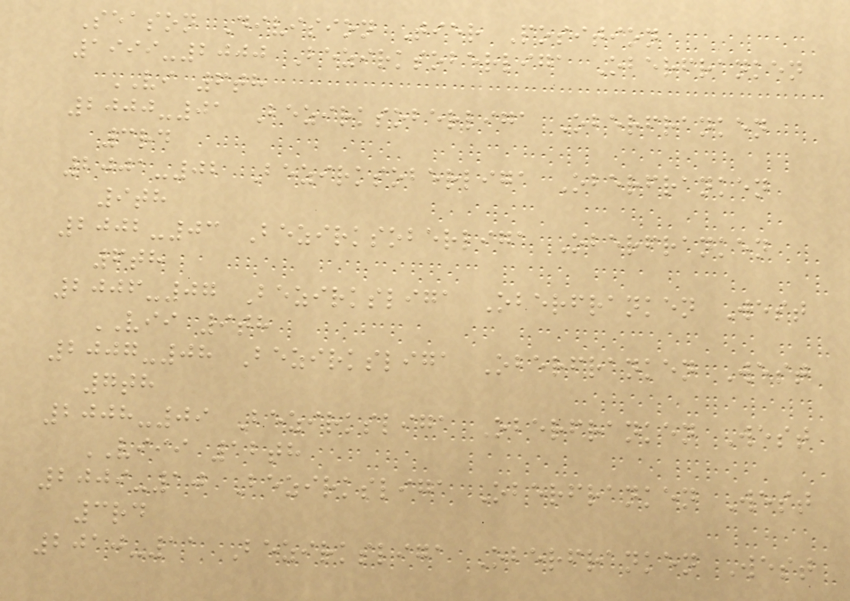Season Division Tier Position
1999-2000 Bezirksoberliga Oberfranken
VI 6th
2000-01 Bezirksoberliga Oberfranken
3rd
2001-02 Bezirksoberliga Oberfranken
9th
2002-03 Bezirksoberliga Oberfranken
6th
2006-07 Bezirksliga Oberfranken West
VII 9th
2007-08 Bezirksliga Oberfranken West
7th
2008-09 Bezirksliga Oberfranken West
VIII 12th
2009-10 Bezirksliga Oberfranken West
3rd
2010-11 Bezirksliga Oberfranken West
